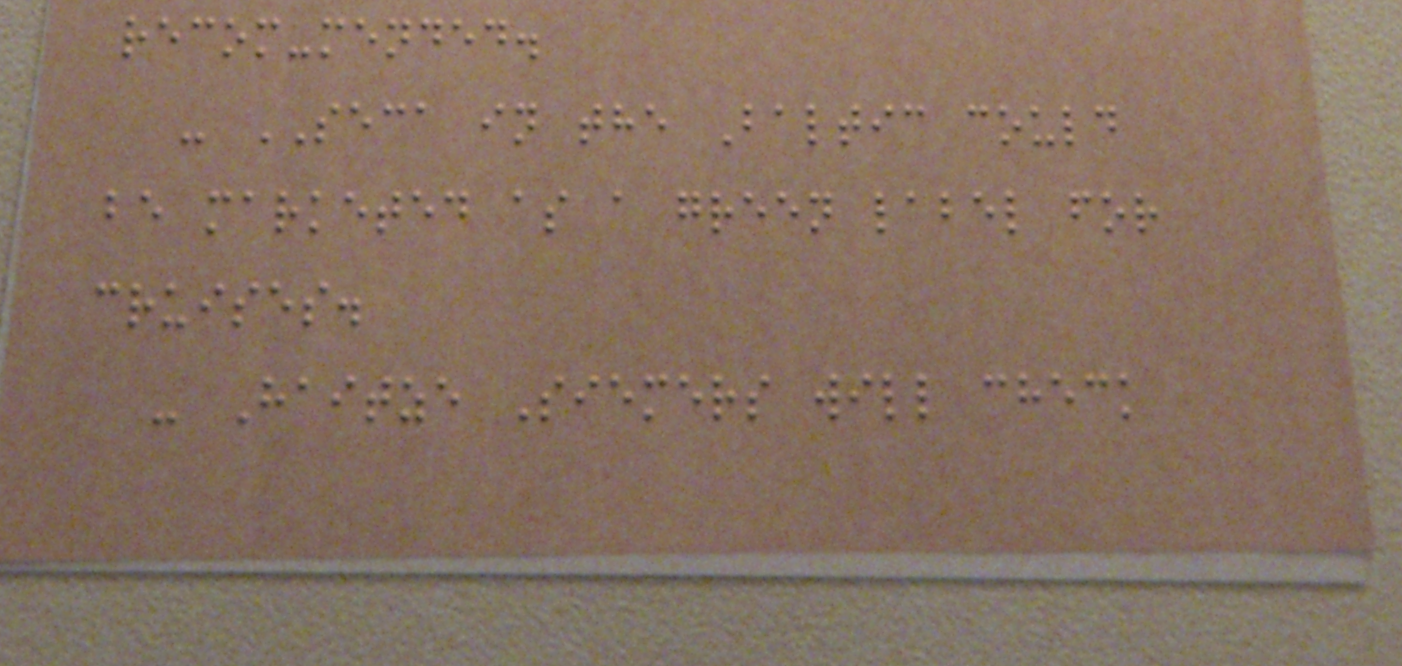recom-mended.
- SECA in the Baltic could
be marketed as a green label for
cruises.
- Haitze Siemers will check
